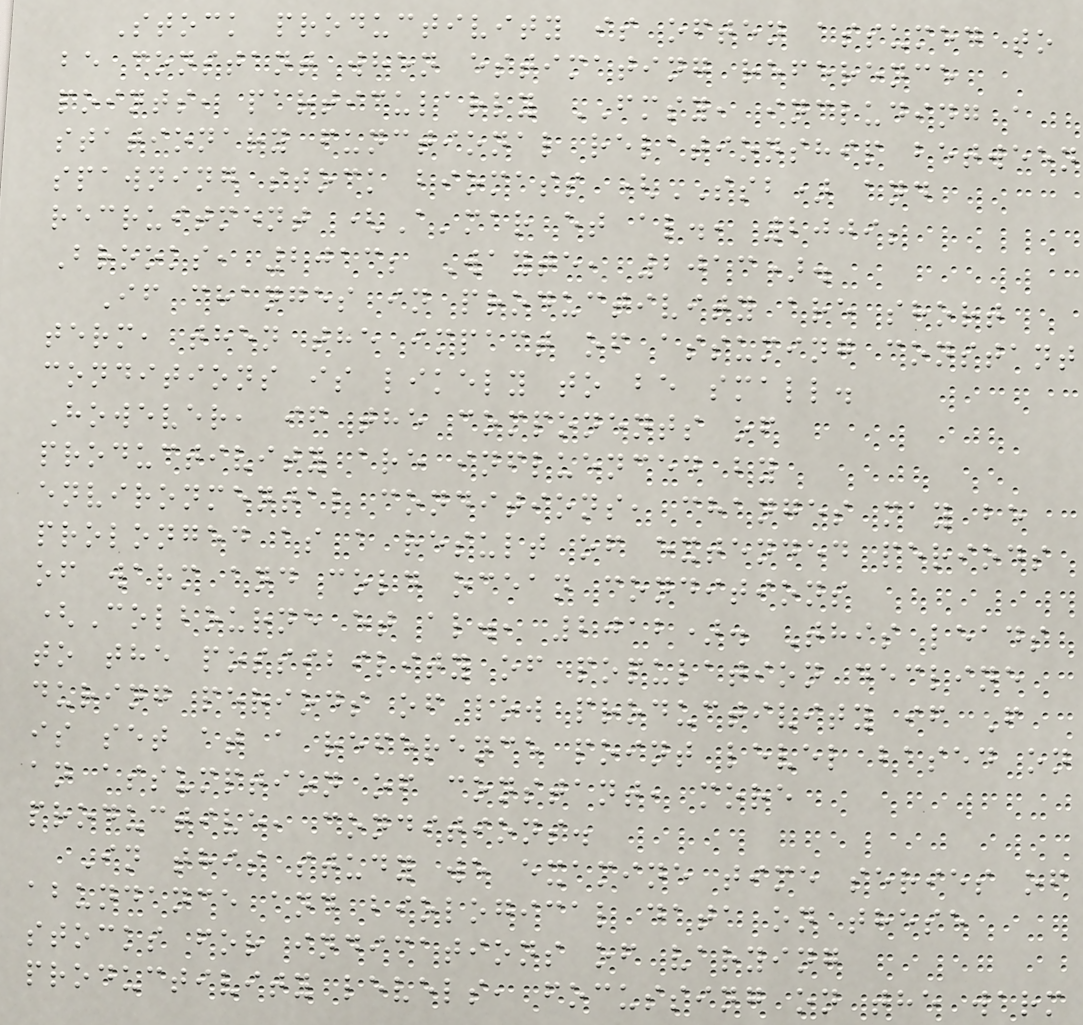Stock productivity is often assumed to
be constant when estimating reference
points, particularly FMSY, including a
stationary functional relationship between
spawning stock biomass (SSB) and
recruitment (A'mar et al., 2009;
Brooks, 2013; Wayte, 2013).
If changes in productivity are short
term, then the impact of assuming constant
conditions is likely to be small.
However, if the components of
productivity are influenced by
environmental conditions, changes may be
prolonged as a result of extended periods
of warm and cold ocean conditions
(Colbourne et al., 2012). This leads
to the possibility of population decline
during periods of low productivity if F
is set at a reference point level based on
an assumption of constant, more
productive, conditions.
In this study we examine time series of
abundance and biological data on these
stocks for indications of varying
productivity levels, focussing on the warm
